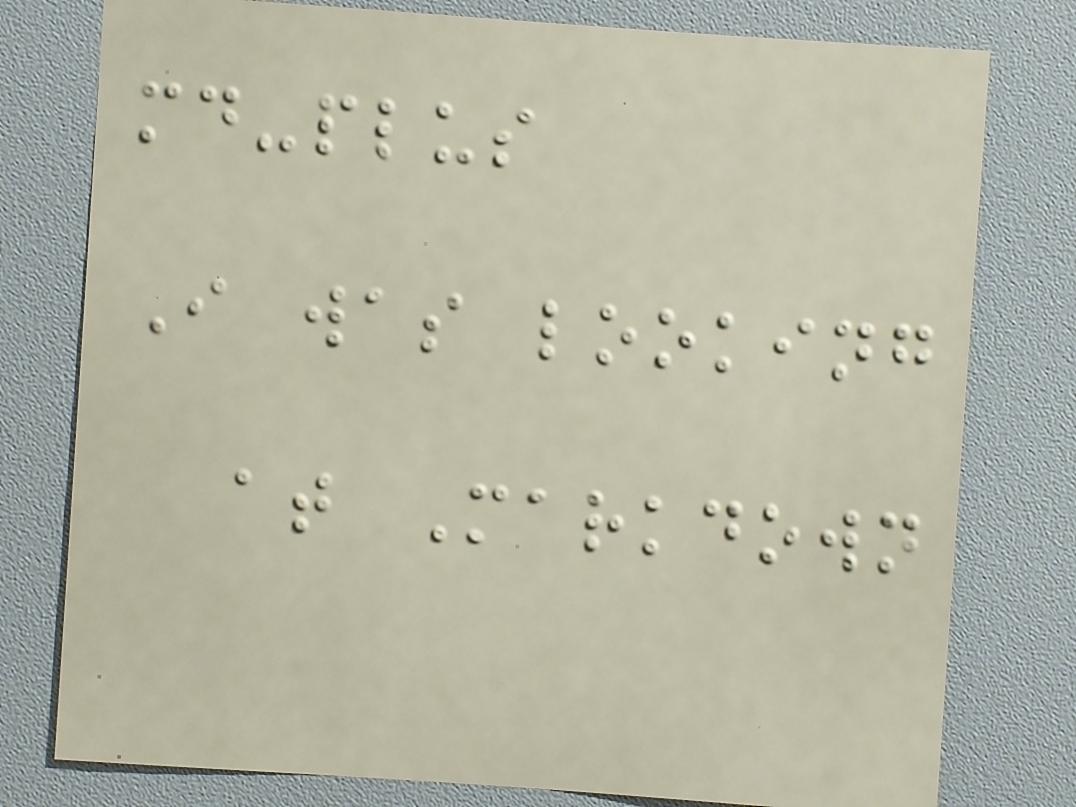md-plus
I was looking
at Markdown
